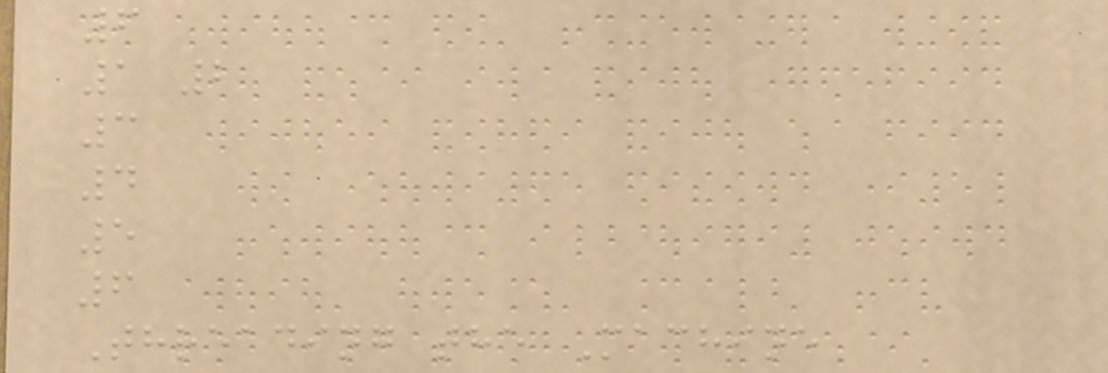6
1 2
3
4
5
6
Threading the Machine
